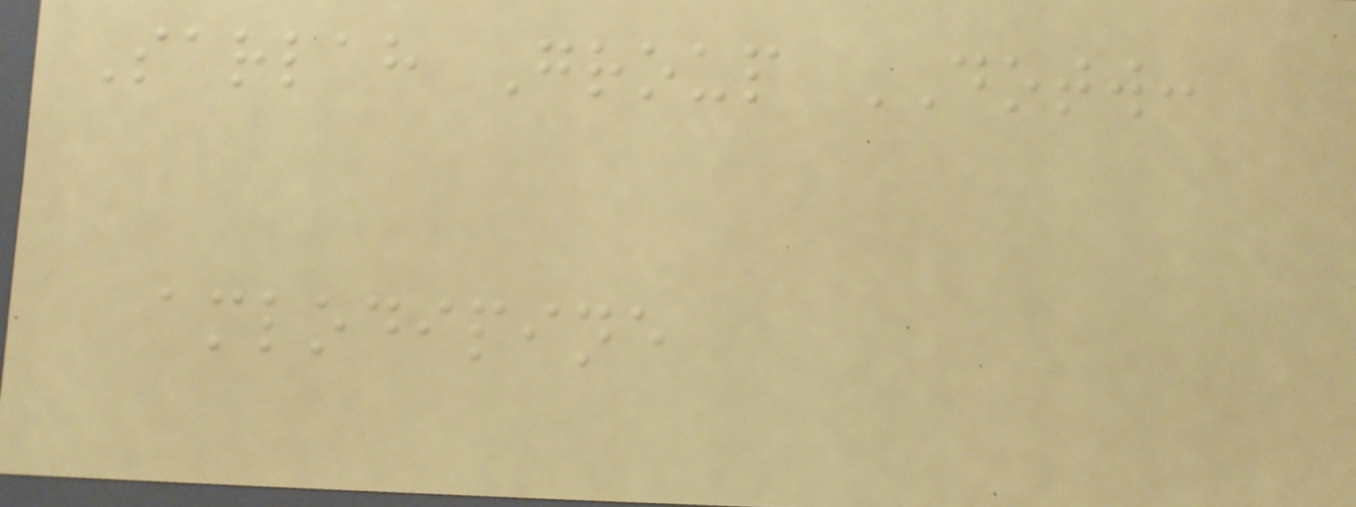Sarlah Group DOTW:
amlodipine
